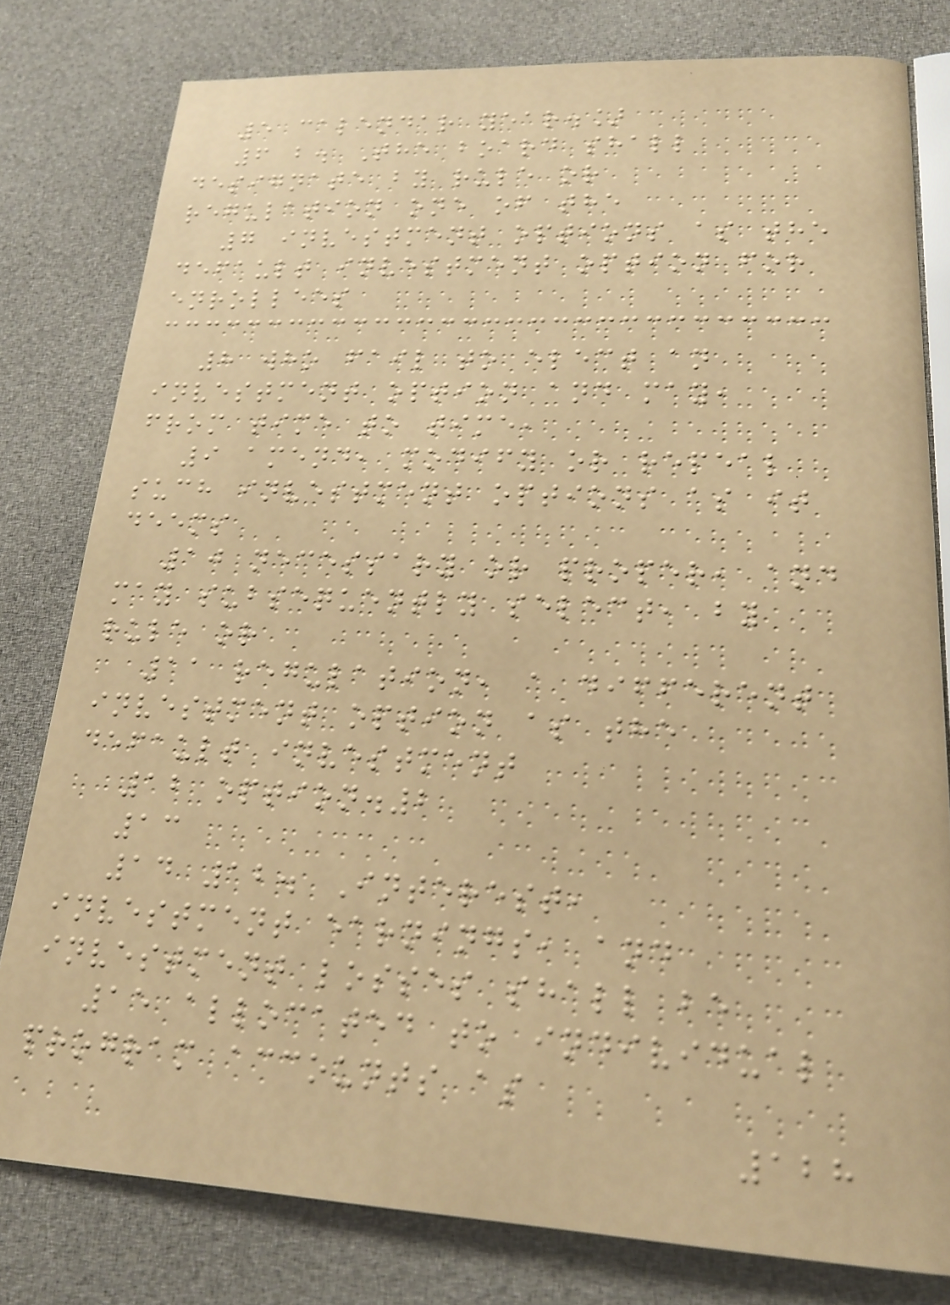5 calendar year.]
6 b. The board shall
designate by rule or
regulation one of the
7 investment options as the
default investment option for
enrollees
8 who fail to elect an
investment option and may,
from time to time,
9 amend, modify or repeal
such investment options as it
deems
10 necessary or proper, and
may subsequently select, by
rule or
11 regulation, a different
investment option as the
default investment
12 option.2
13
14 12. Interest,
investment earnings, and
investment losses shall be
15 allocated to individual
program accounts as
128
